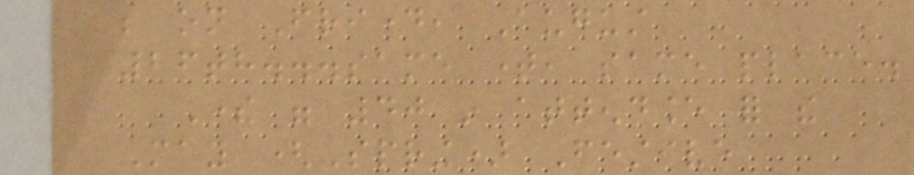be on Friday, August
26th...same time, same place.
There were 40 in attendance for the
May (Spring) Festive
